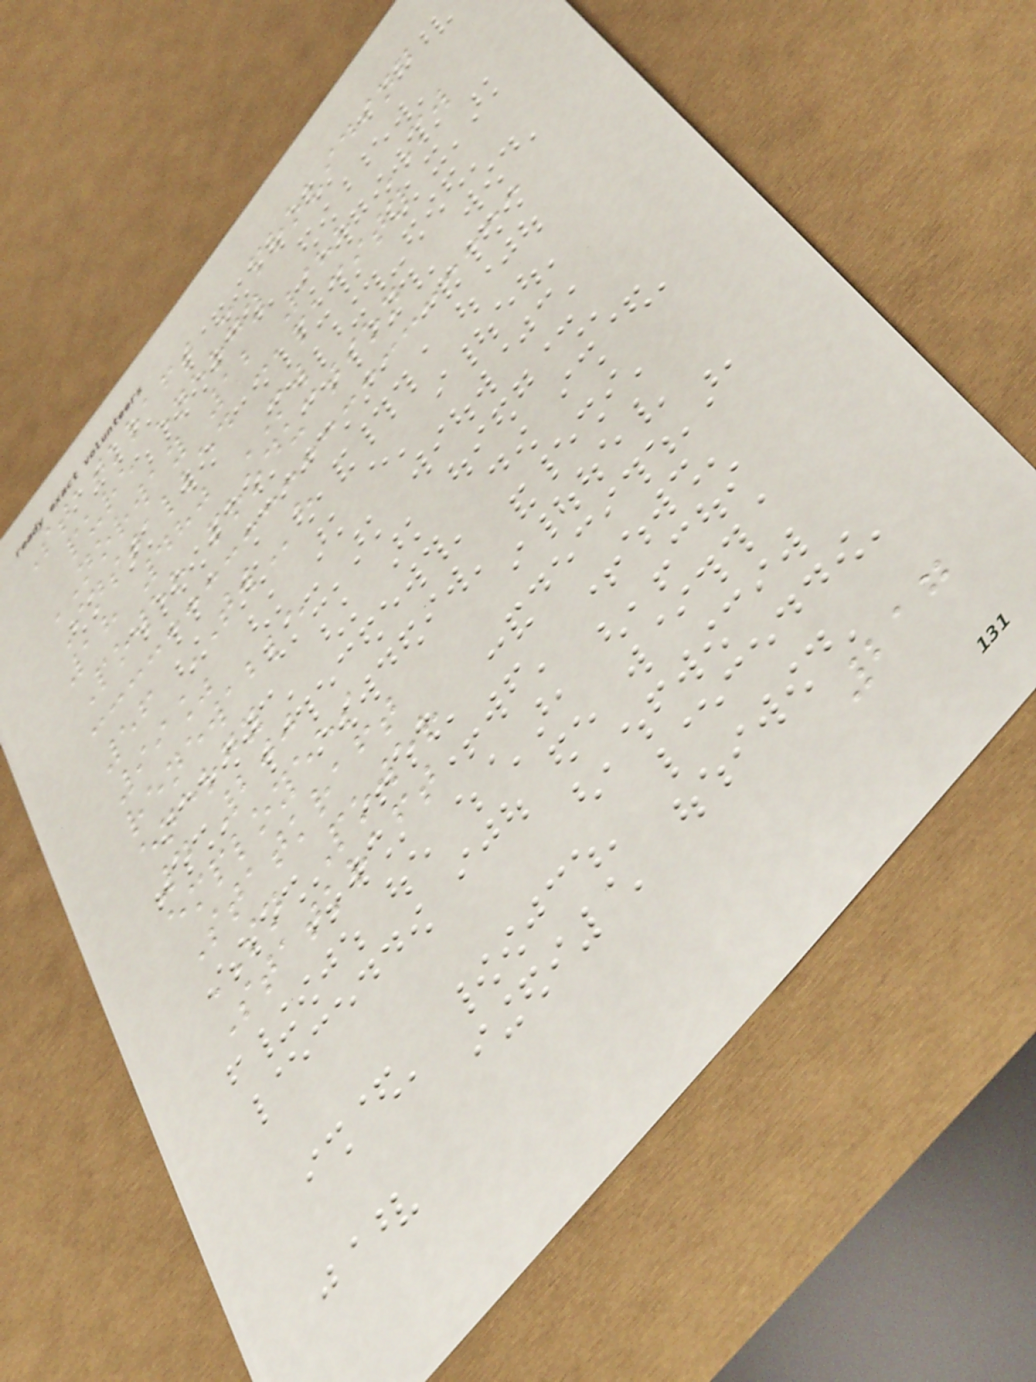Statkraft - providing
pure energy
NORWAY 12 988 MW
Installed capacity
18 480 MW
Power production
56 TWh
99%
renewable
energy
4 200
employees
Statkraft
SN Power
Statkraft
217
